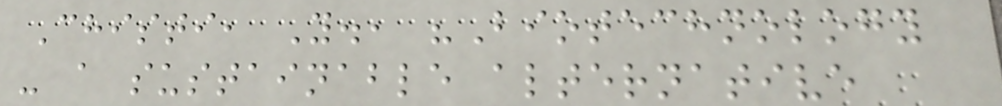Chisti, Y., "Biotechnology
- a sustainable alternative
